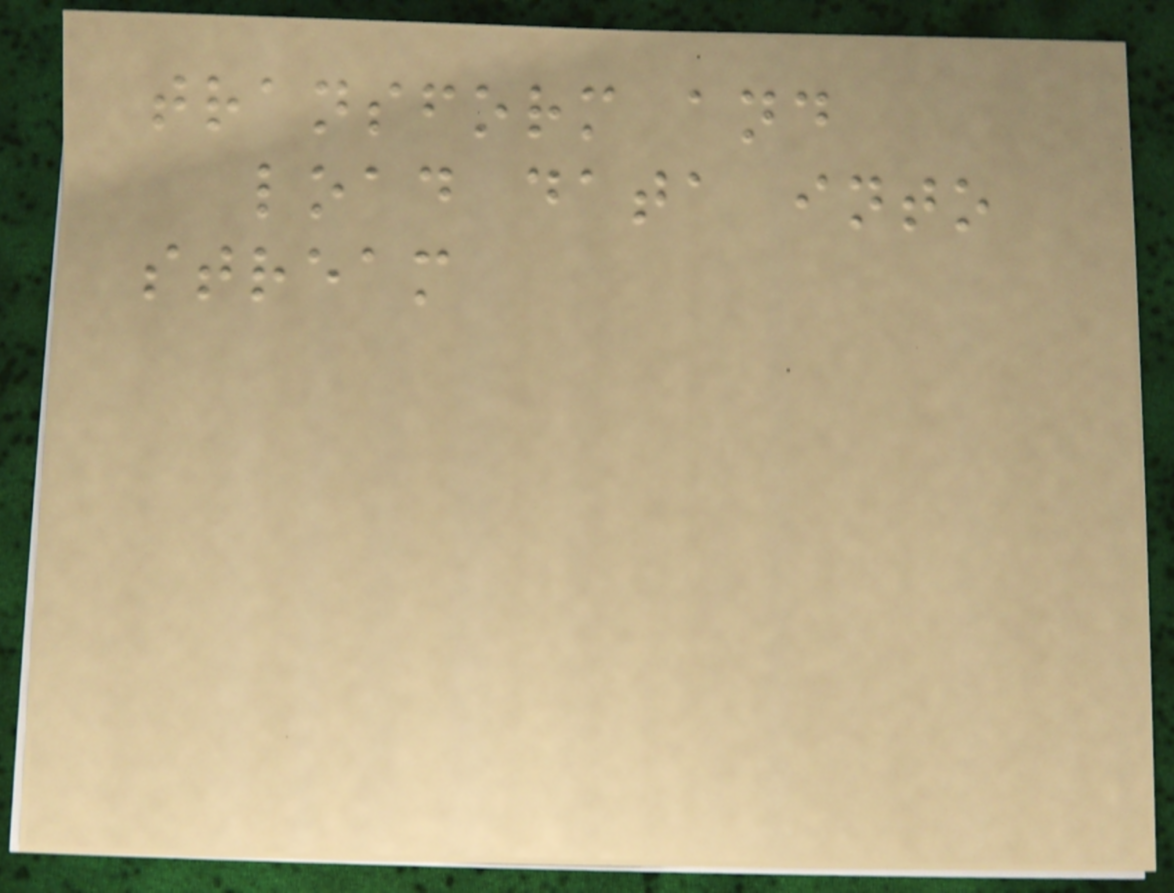transform and
load data into
stream
